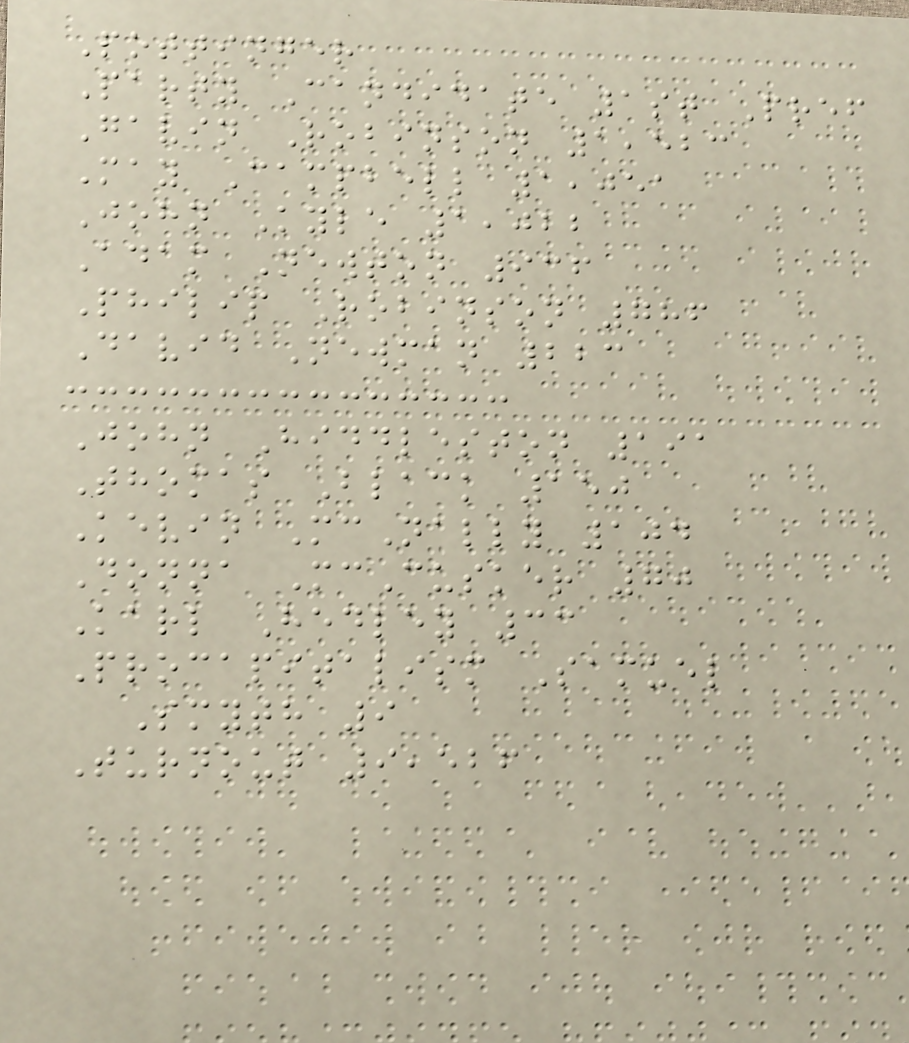Pottinger
Party Candidate 1st Pref
Gavin Robinson 1,523
May Campbell 1,051
John Kyle 1,022
Adam Newton 936
Philip Robinson 786
David Newman 223
John Hiddleston 191
Thomas Black 150
Kevin McNally 104
Donna McCusker 70
Karl Hedley 33
Procapitalism Samuel
Smyth 9
Turnout 9,526
